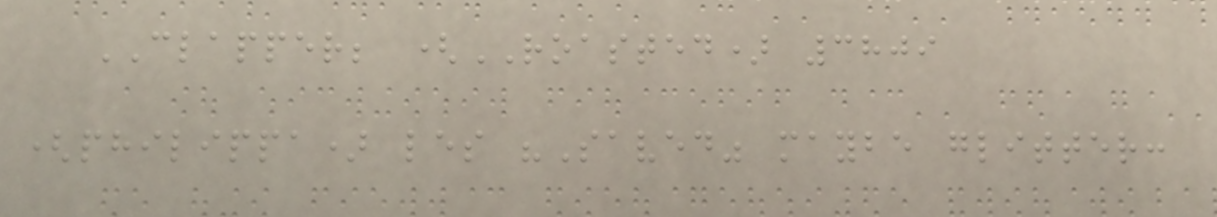CLAPPER; (ROASTED) 3809
(philippa) les "Saved" maybe glitter:
